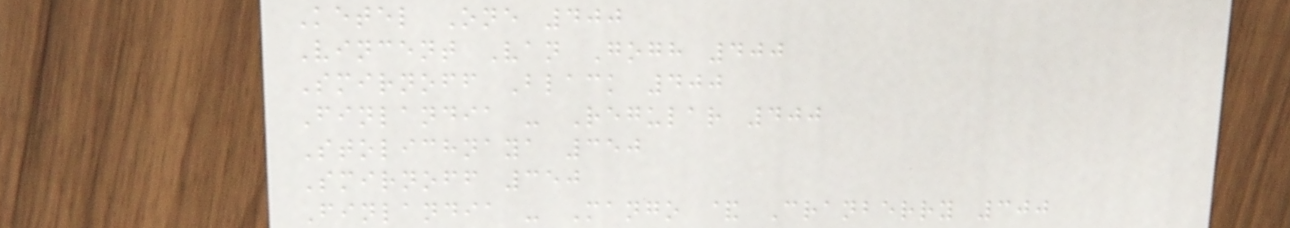Ketel One 400
Vincent Van Gogh 400
Smirnoff Black 400
Finlandia - Regular 400
Stolichnaya 350
Smirnoff 350
Finlandia - Mango & Cranberry 300
